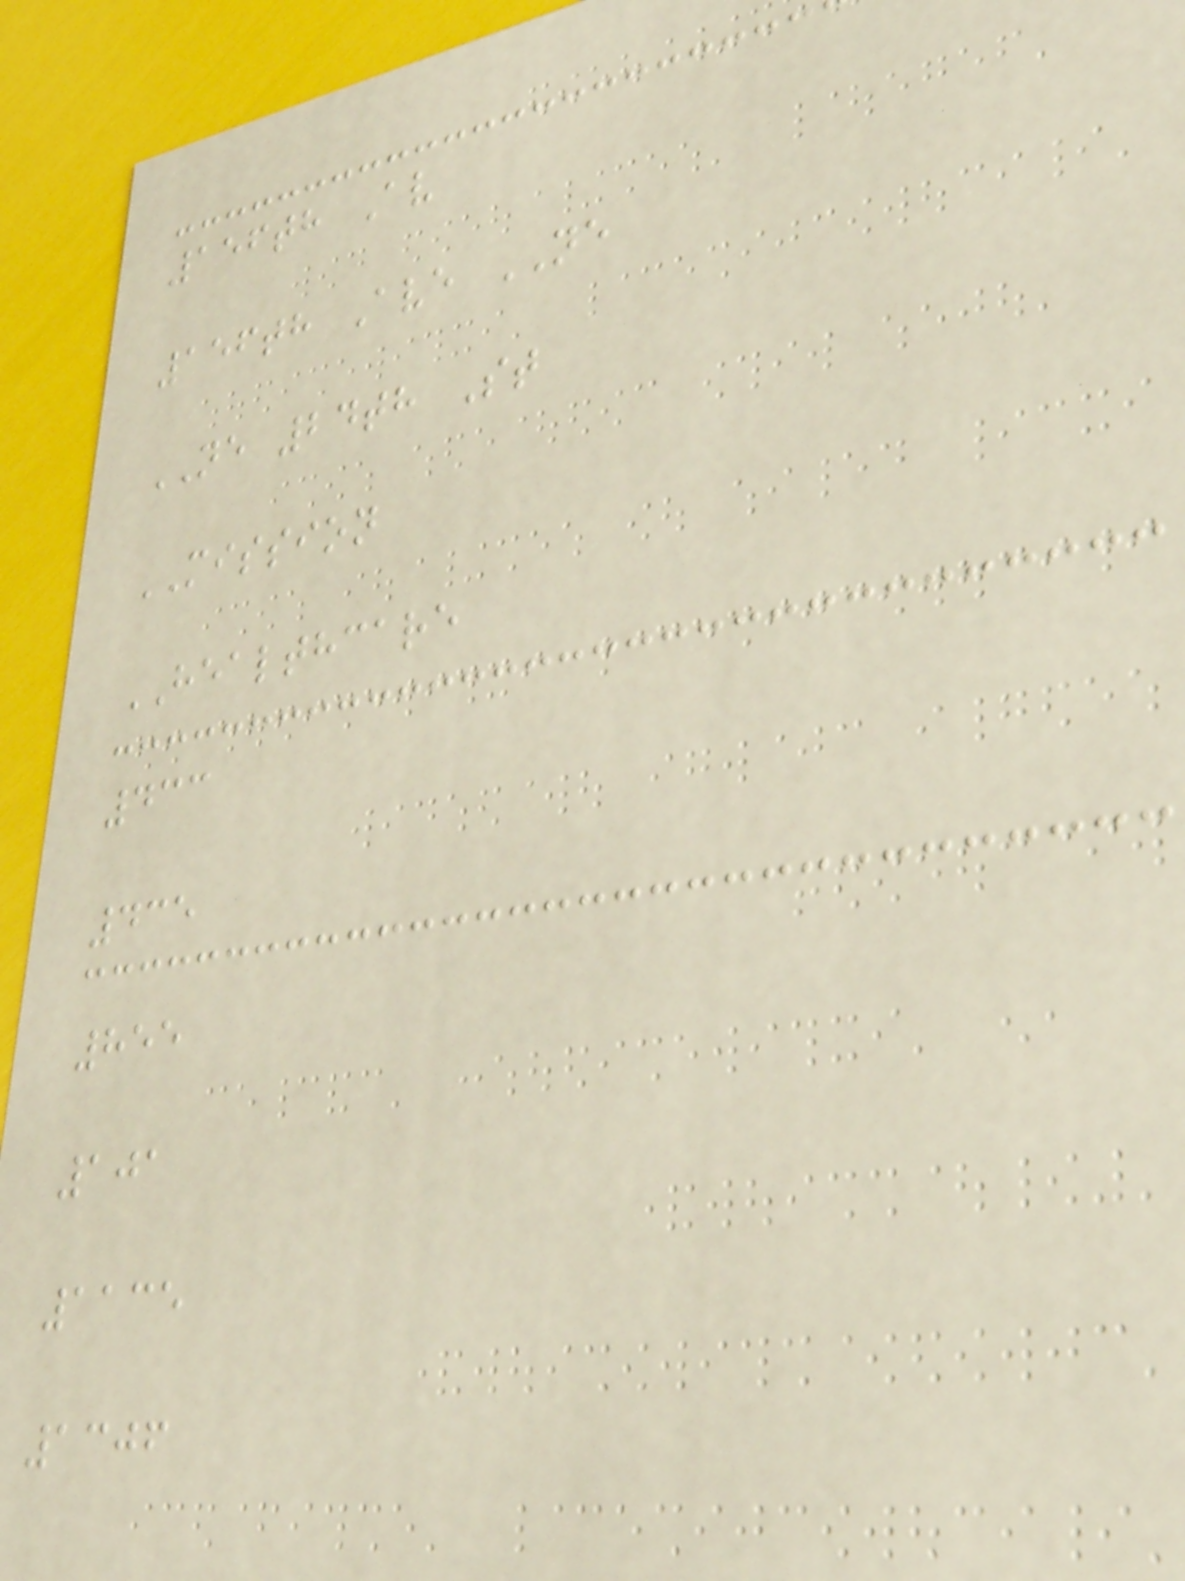156th Av
156th Ave NE
NE 24th St
MISSION
HEALTHCARE
433
435
855
101
1135
1306
